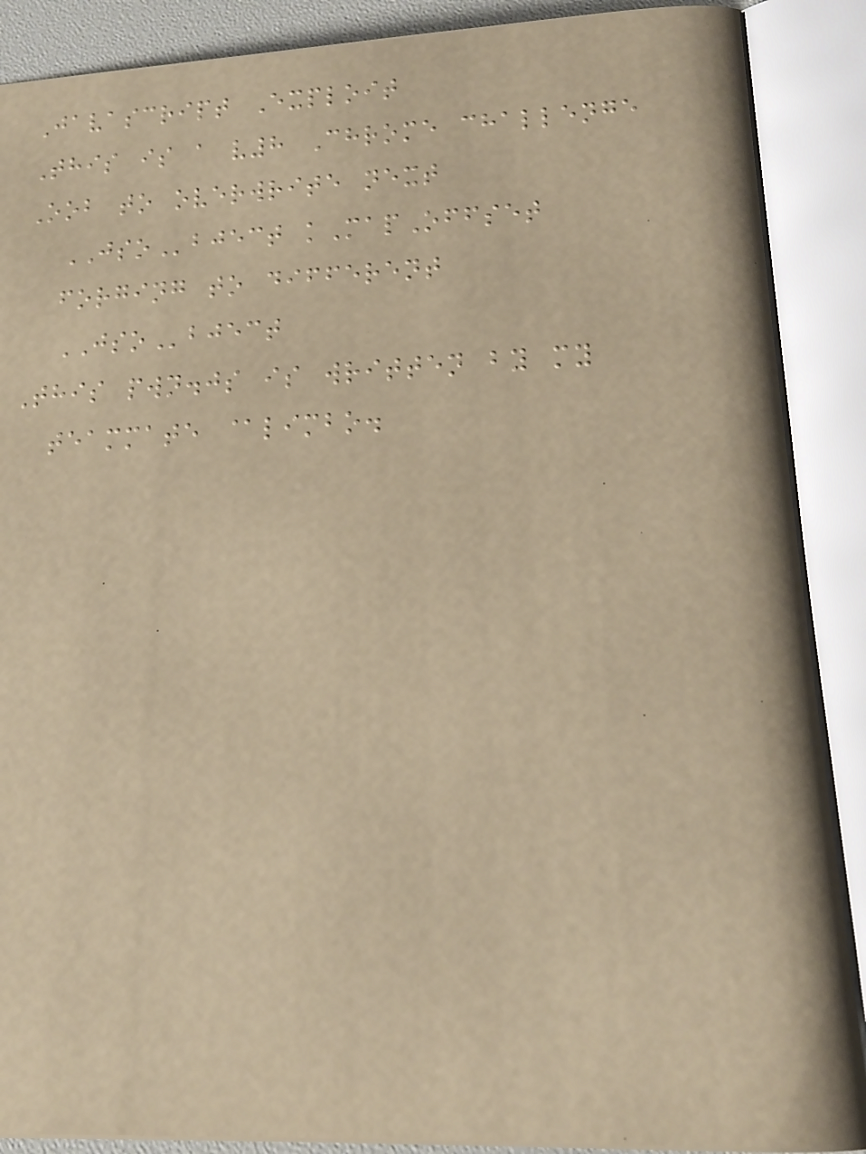Javascript Exploit
This is a v8 Chrome challenge
Oob to overwrite next
JSObject kMapOffset
forging to different
JSObject
This pwn.js is written by my
teammate @limbo.
